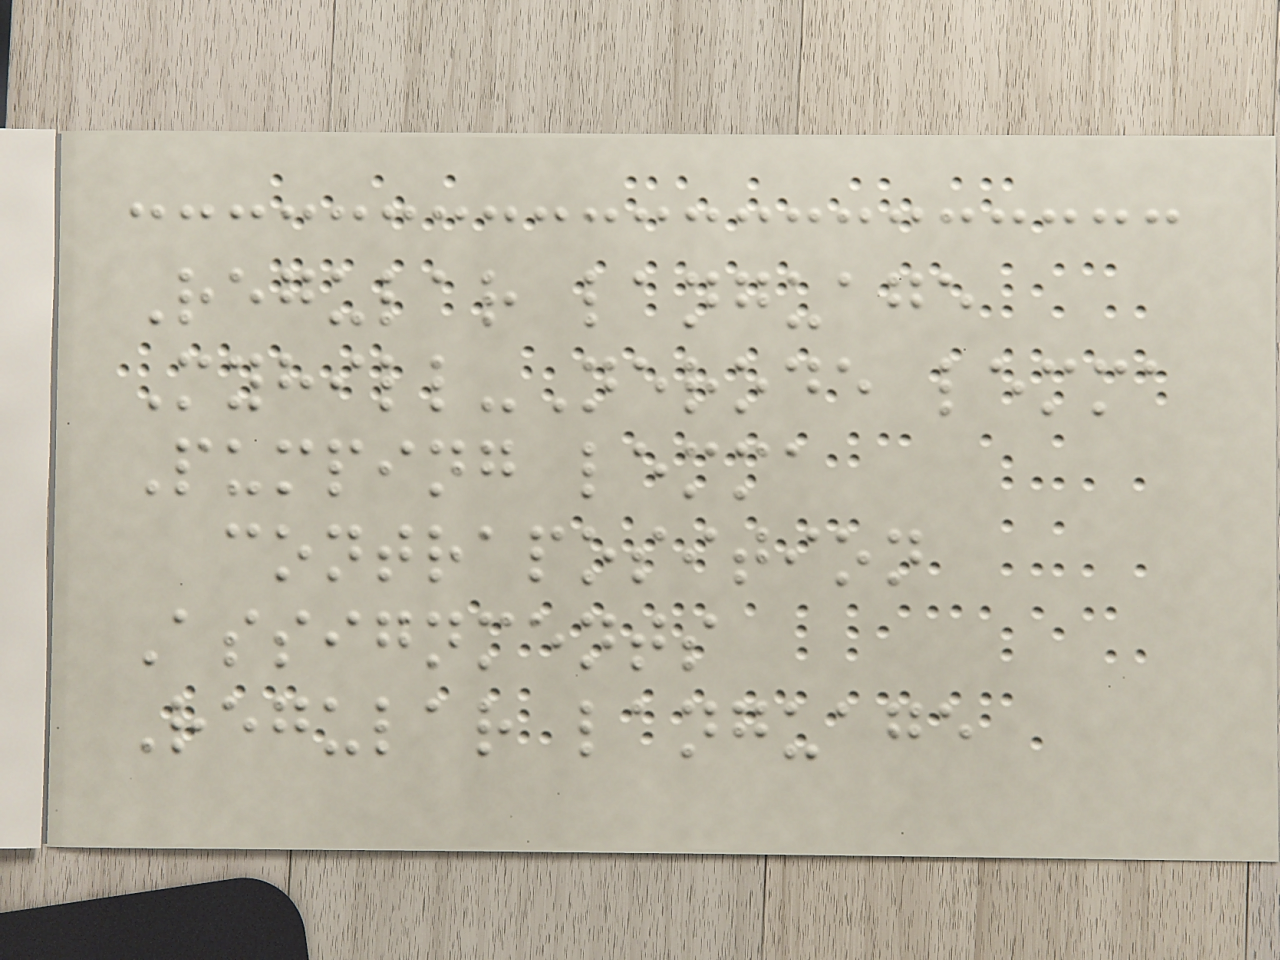Regular language
Myhill-Nerode lemma
Pumping lemma
contraposition
Assignments
Regular language
